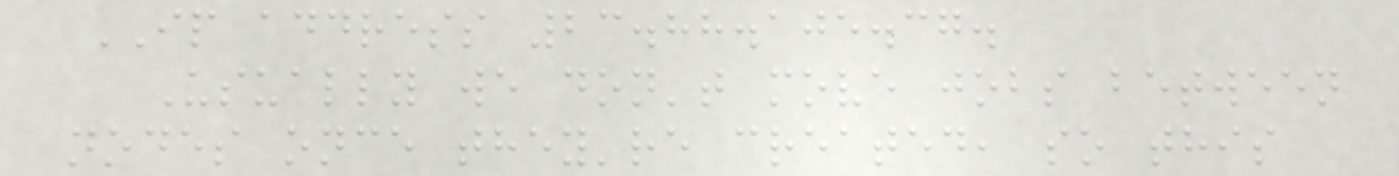IP address 23.88.105.37.
Usually we don't move jobs between
nodes once they're created, so this
